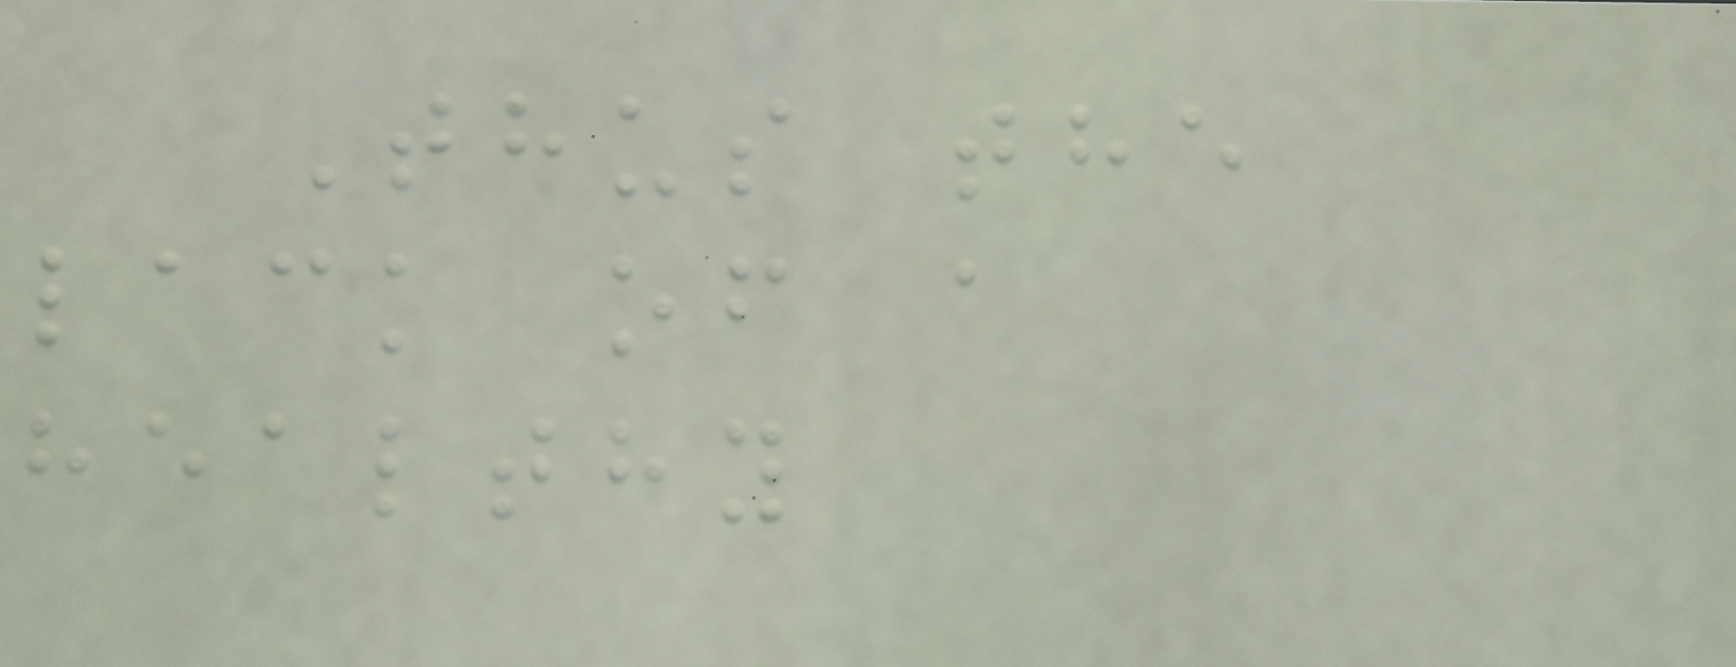Thus the
lack of a
healthy
